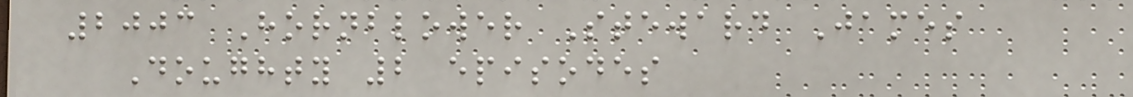2003 Hornblower Steward James
Doughty 2 episodes
